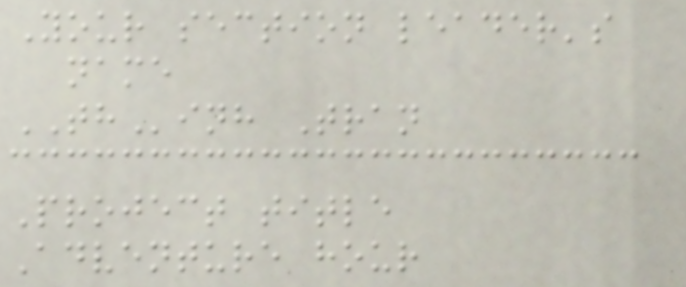Your section leader's
name
THinh Tran
Project title
Adventure hour
